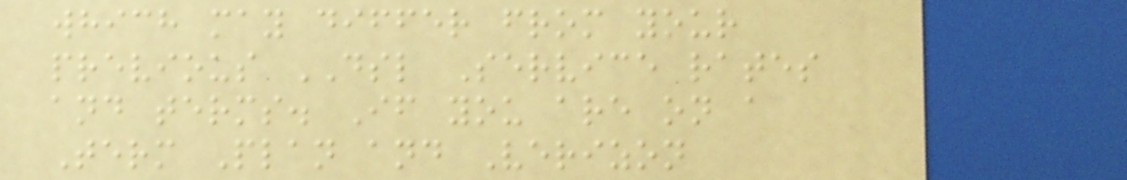which may differ from your
previous DSL Service rates
and terms. If you are on a
Term Plan and Verizon
